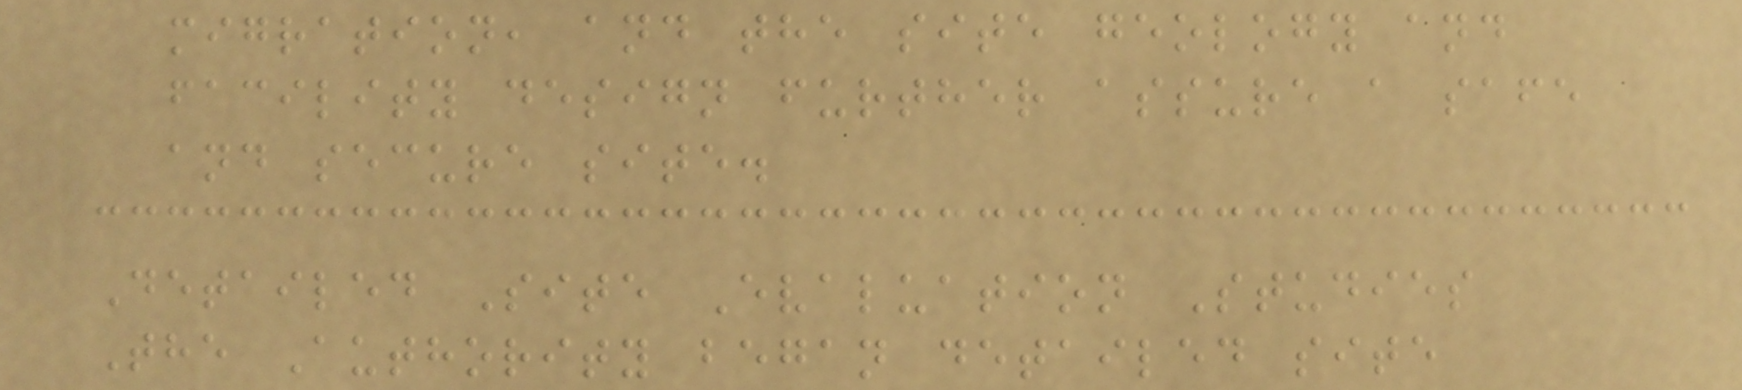migration, and the site geology and
facility design further assure a safe
and secure site.
Detailed Site Evaluation Studies
The Authority began detailed site
